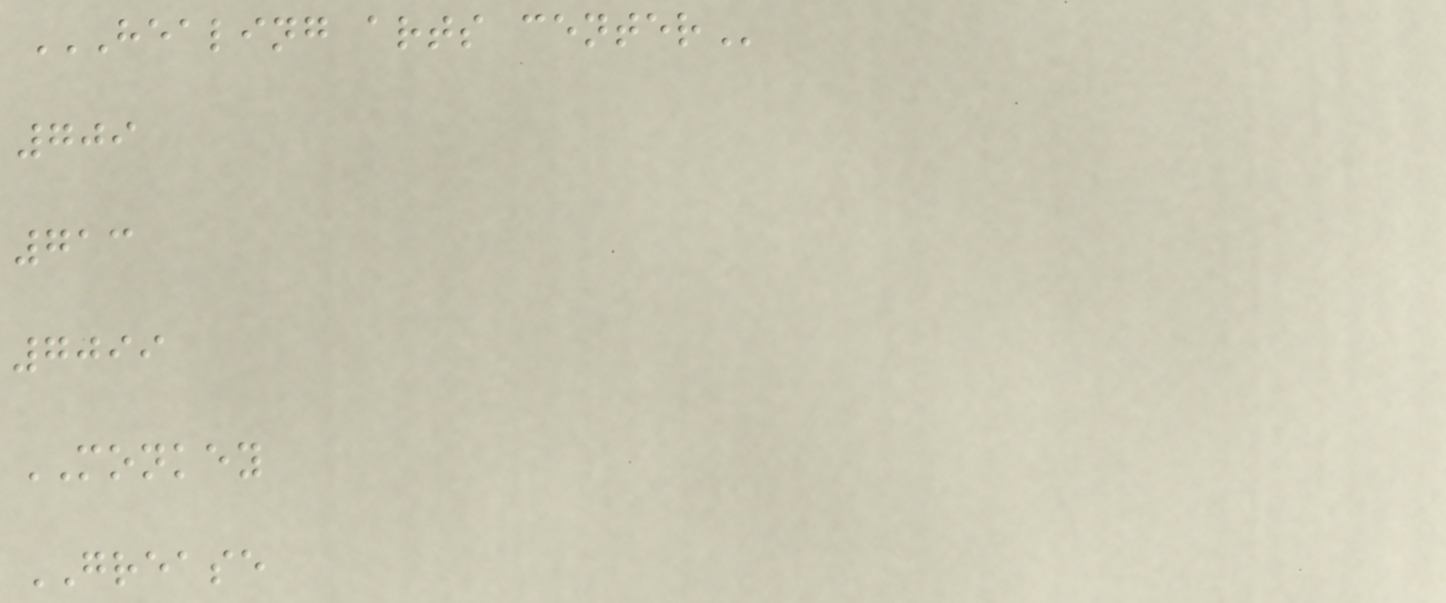HEALING ARTS CENTER
709
713
7099
MONKEY
GREASE
